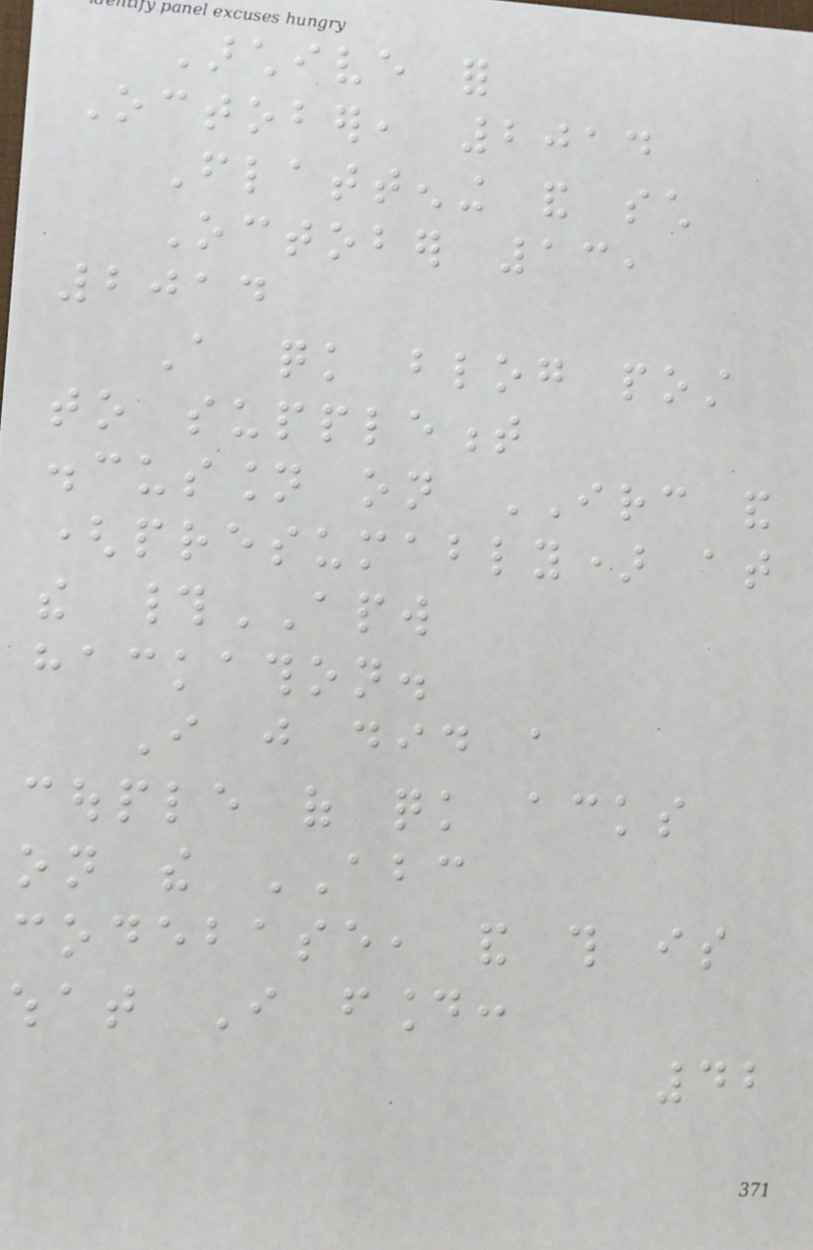Archive for
October, 2014
Flattening and such
October 13,
2014
A quick blog post
to supplement
discussion on IRC and
(presumably) at
the #APW
hackathon.
I just did a
couple of quick acks
on the ABC
codebase, and this is
what I found:
42
